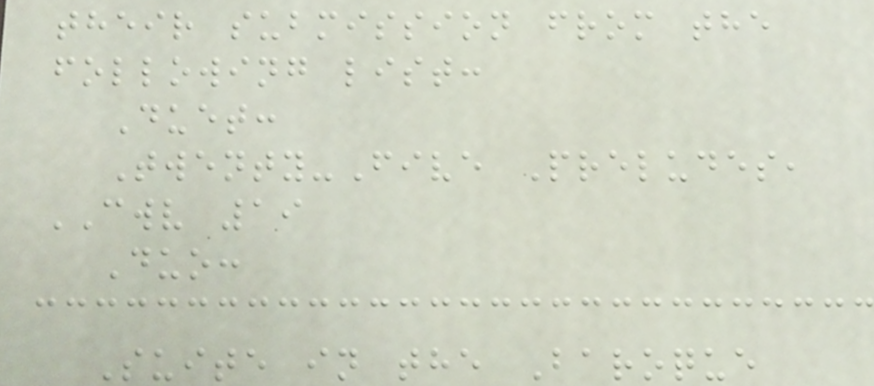their submission from the
following list:
Duet:
Twenty-Five Preludes,
CWV 19
Duo:
Suite in the Baroque
